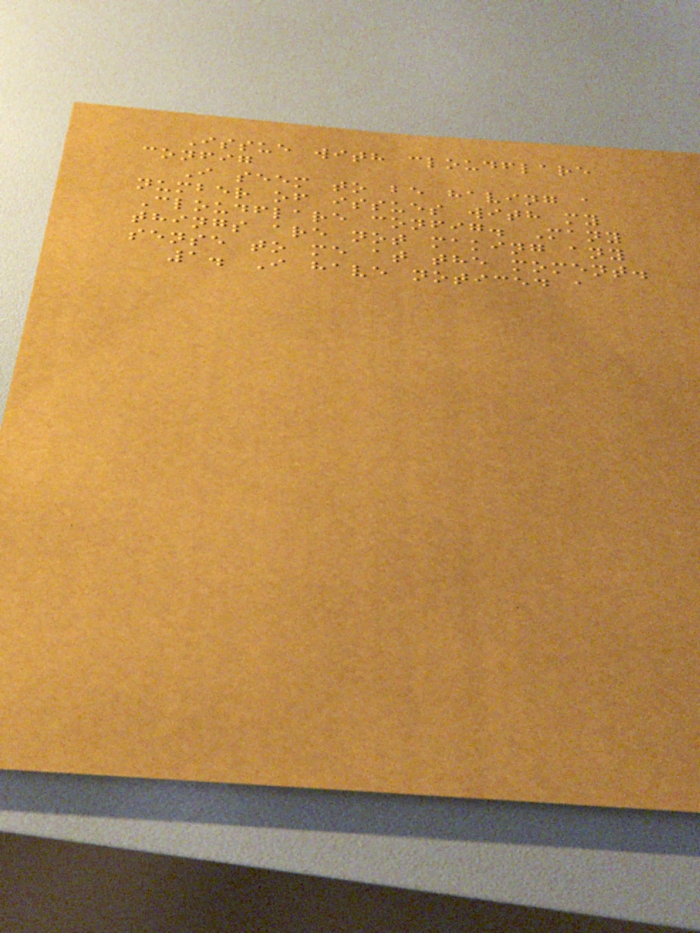Issue with cloudflare
config
I seem to be having a
number of issues with my
Cloudflare config. Many
things are not making any
sense to me at the moment.
1. I have noticed a
